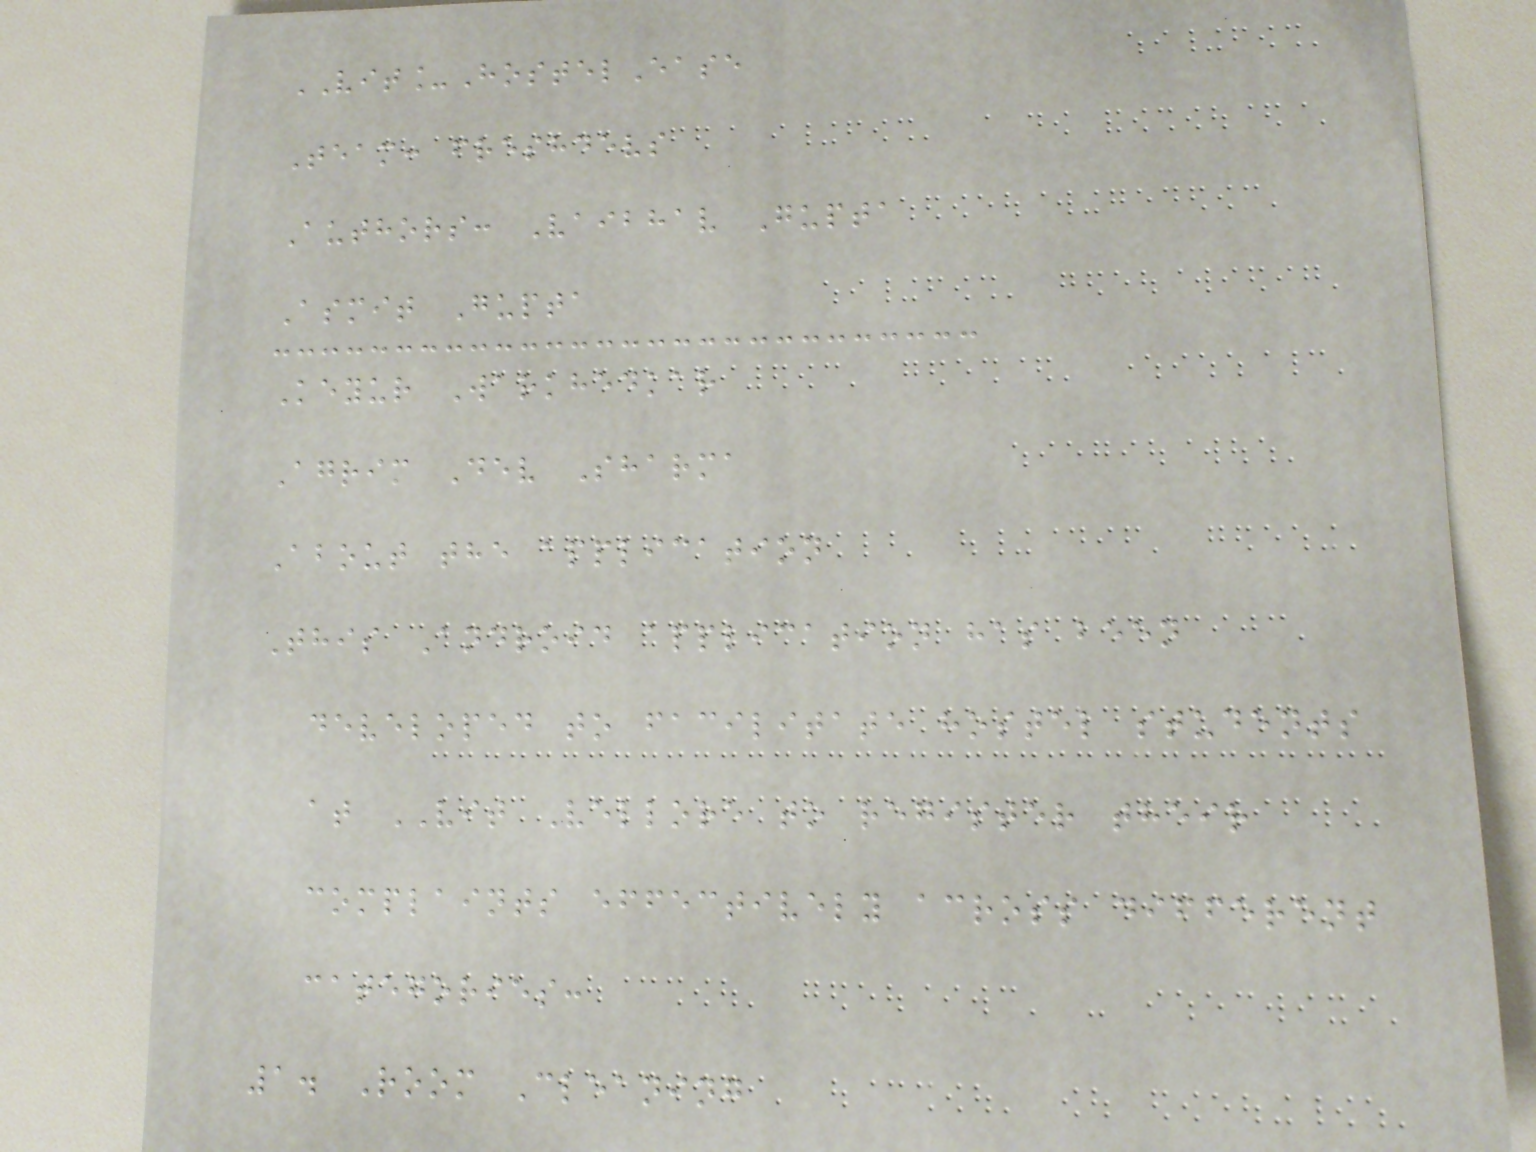VIT_HostelEase
Team: freshdevs
Authors: Vaibhav Gupta
Asmit Gupta
Keyur Warkhedkar
Agrim Dev Sharma
About the application
This Android application has been
developed to facilitate hostel students
at VIT Vellore to register their
complaints effectively across different
categories:
1. Room Cleaning
